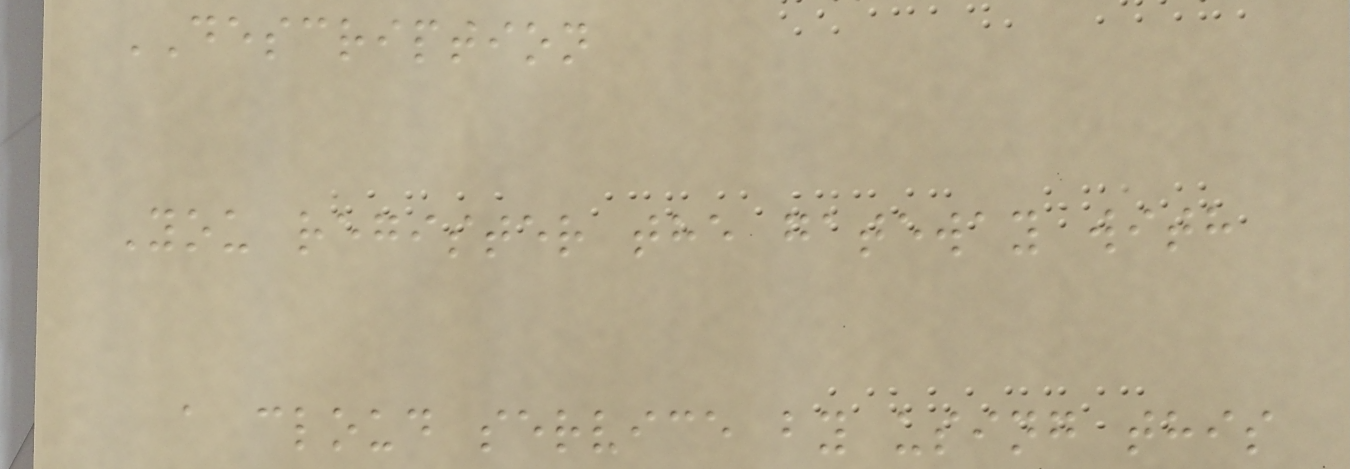DESCRIPTION
You register the gateway with
a cloud service by using this
